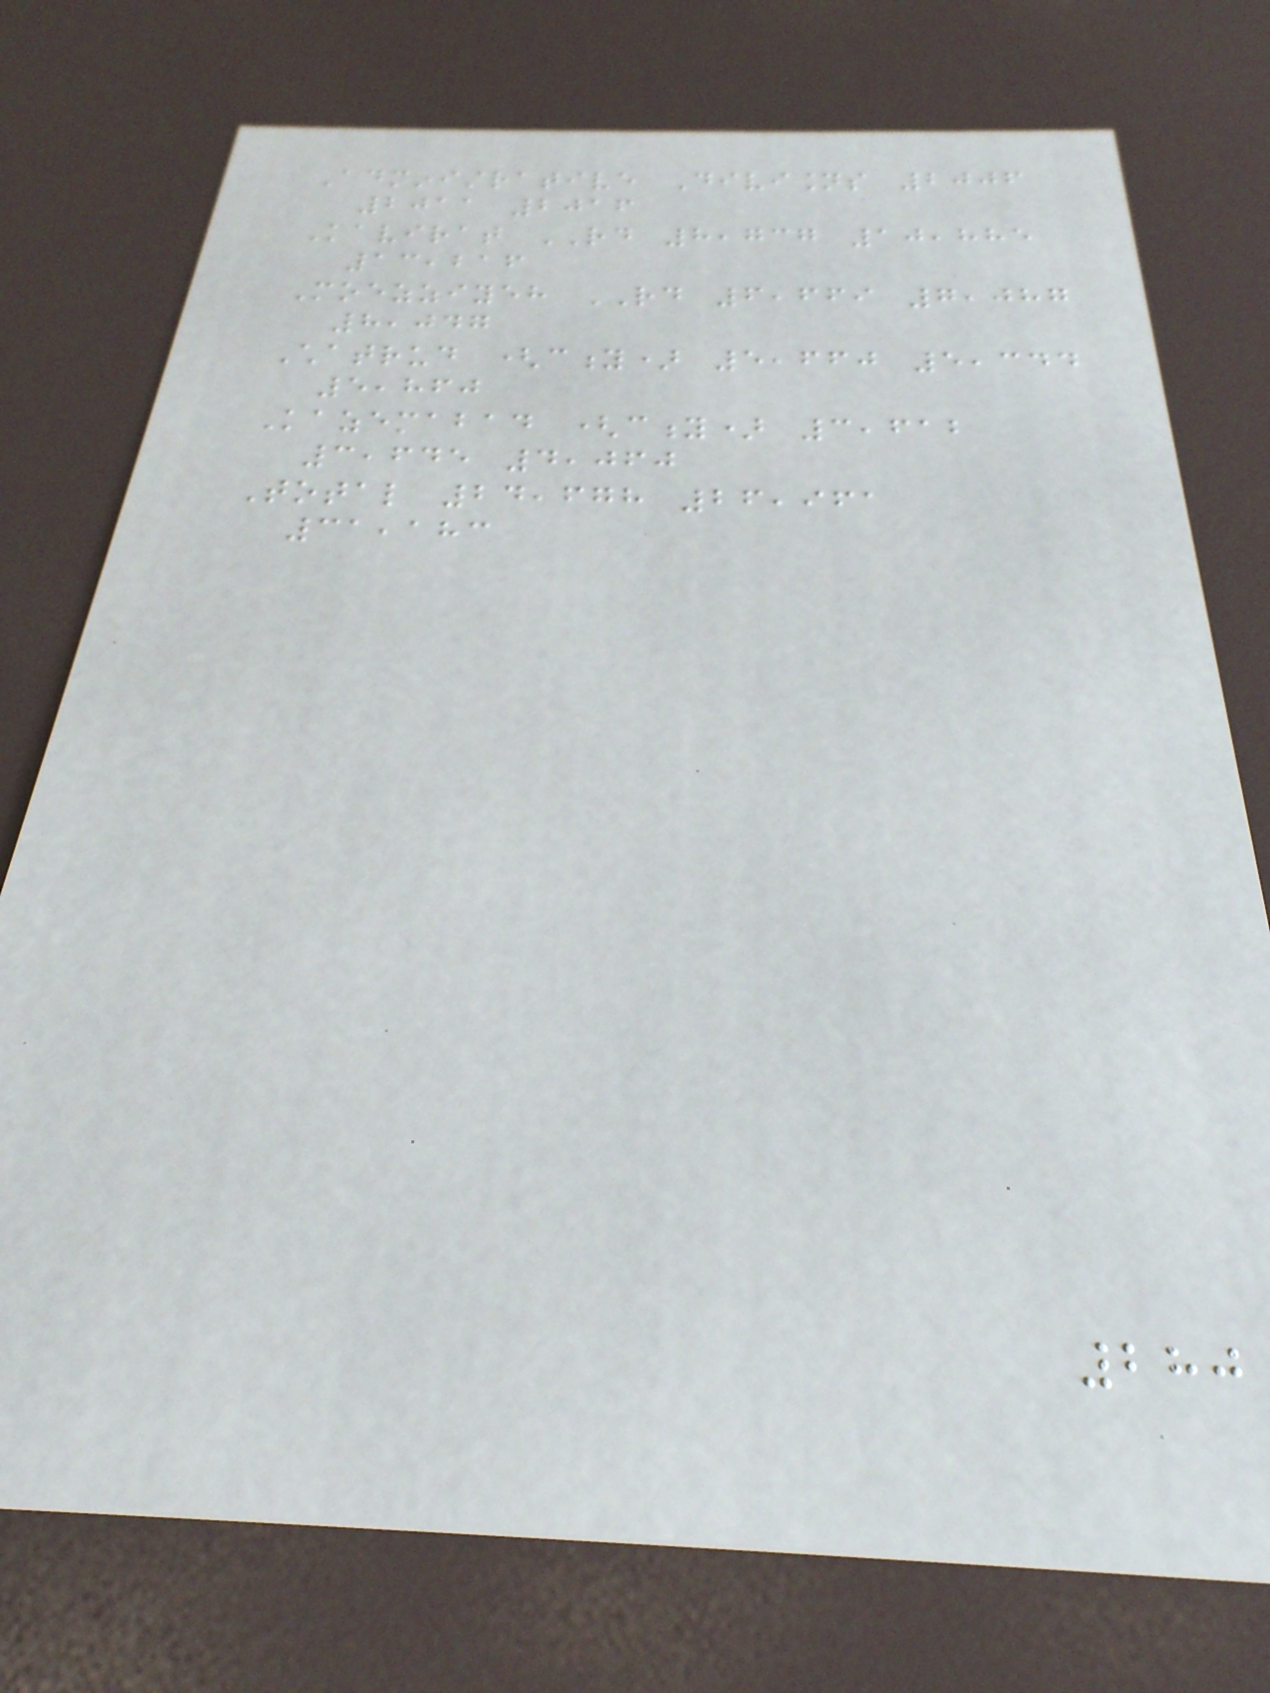Administrative Divisions 2006
2011 2016
Kavirat RD 8,737 10,885
13,216
Moezziyeh RD 6,669 7,087
8,047
Chatrud (city) 5,660 5,344
5,860
Kazemabad (city) 3,612
3,645 4,060
Total 24,678 26,961
31,183
280
